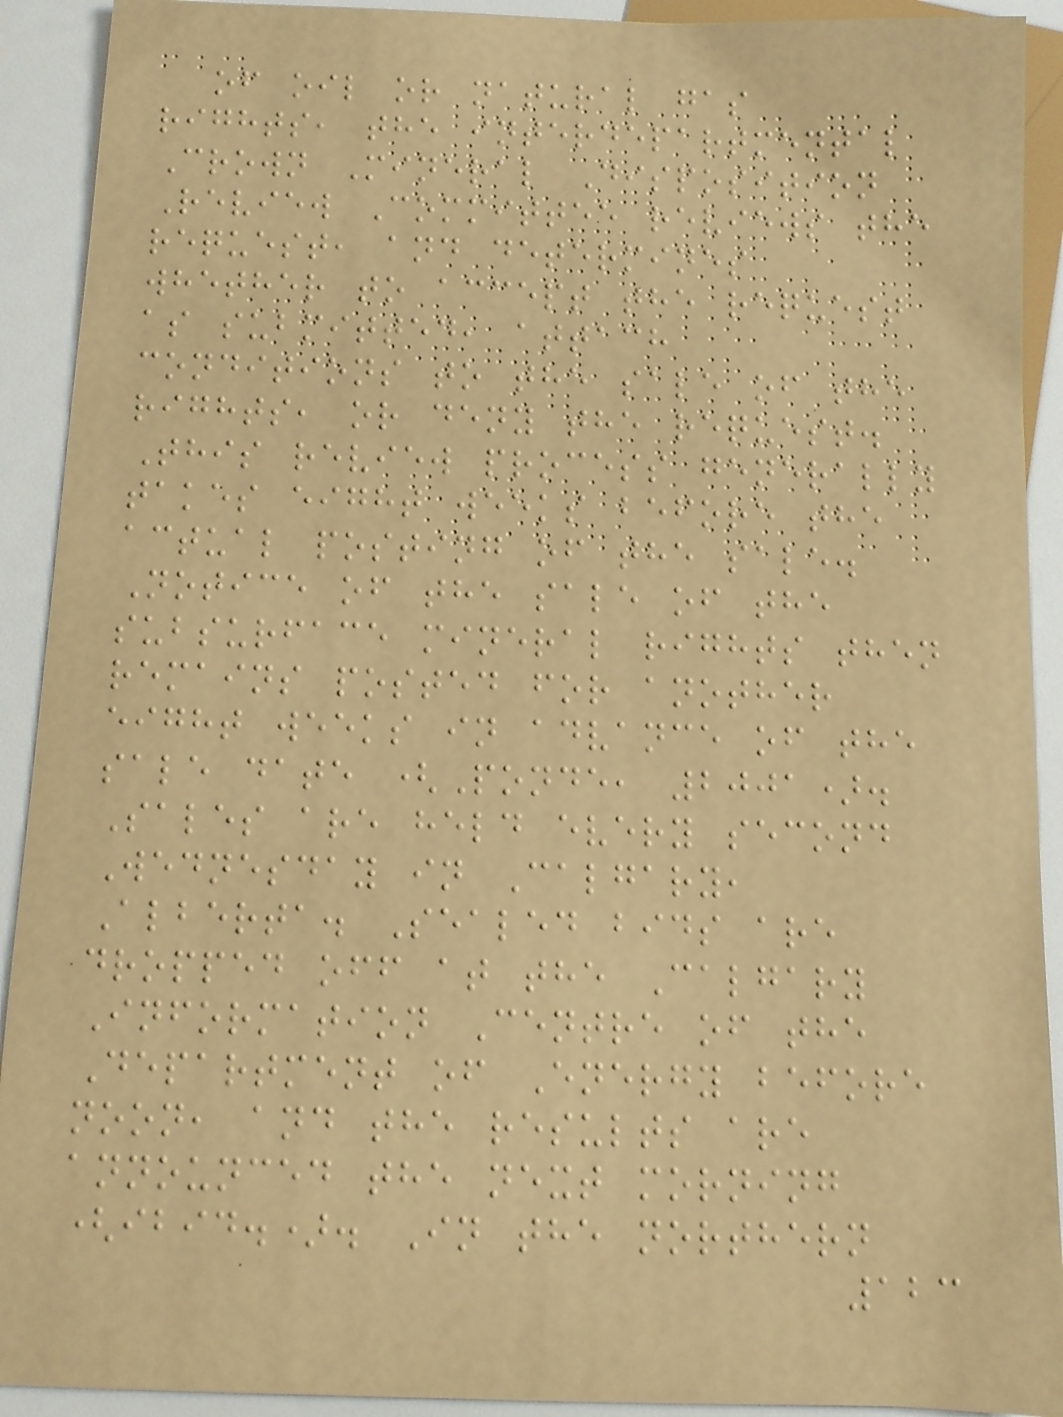of oil or natural gas
rights, the interdepartmental
Crown Mineral Disposition
Review Committee reviews the
request, and determines
whether to accept the request
as submitted, attach
conditions to the sale of the
rights, or deny the request.
This review process generally
takes eight weeks before the
actual posting of the sale.
Notice of the sale of the
subsurface mineral rights then
remains posted for another
eight weeks in advance of the
sale date (Ponde, 2001).
Sales are held every second
Wednesday in Calgary,
Alberta. Sealed bids are
dropped off at the Calgary
Information Centre of the
Department of Energy before
noon, and the results are
announced the next morning
(ibid.). In the northern
123
